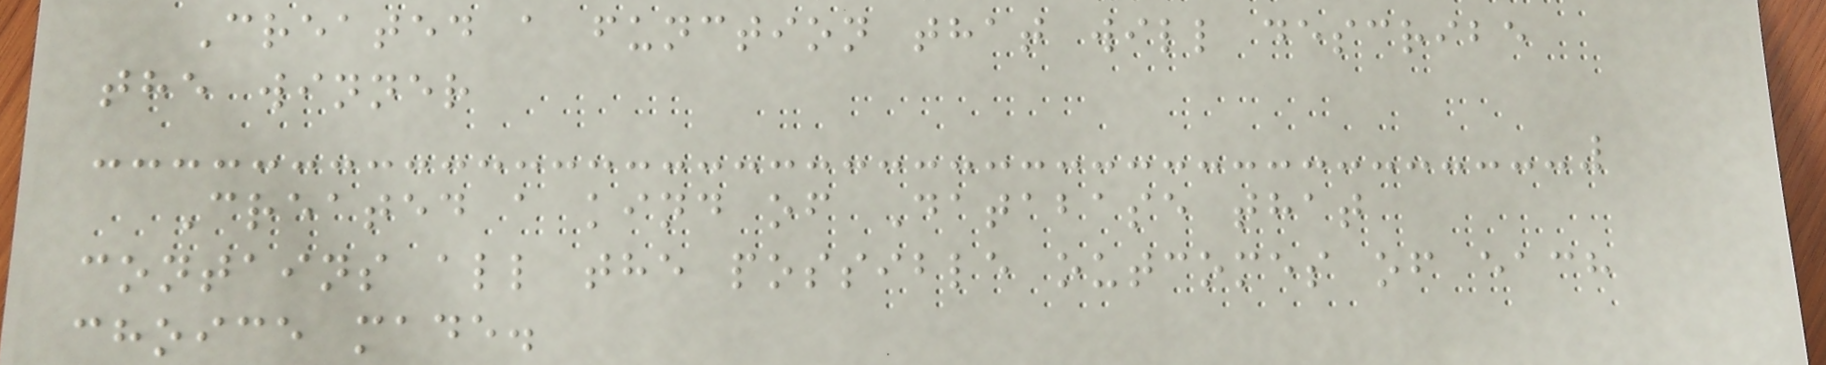Created a function that will describe
the winner
Created a kind of Database that
contains all the possible outcomes of each
choice made.
